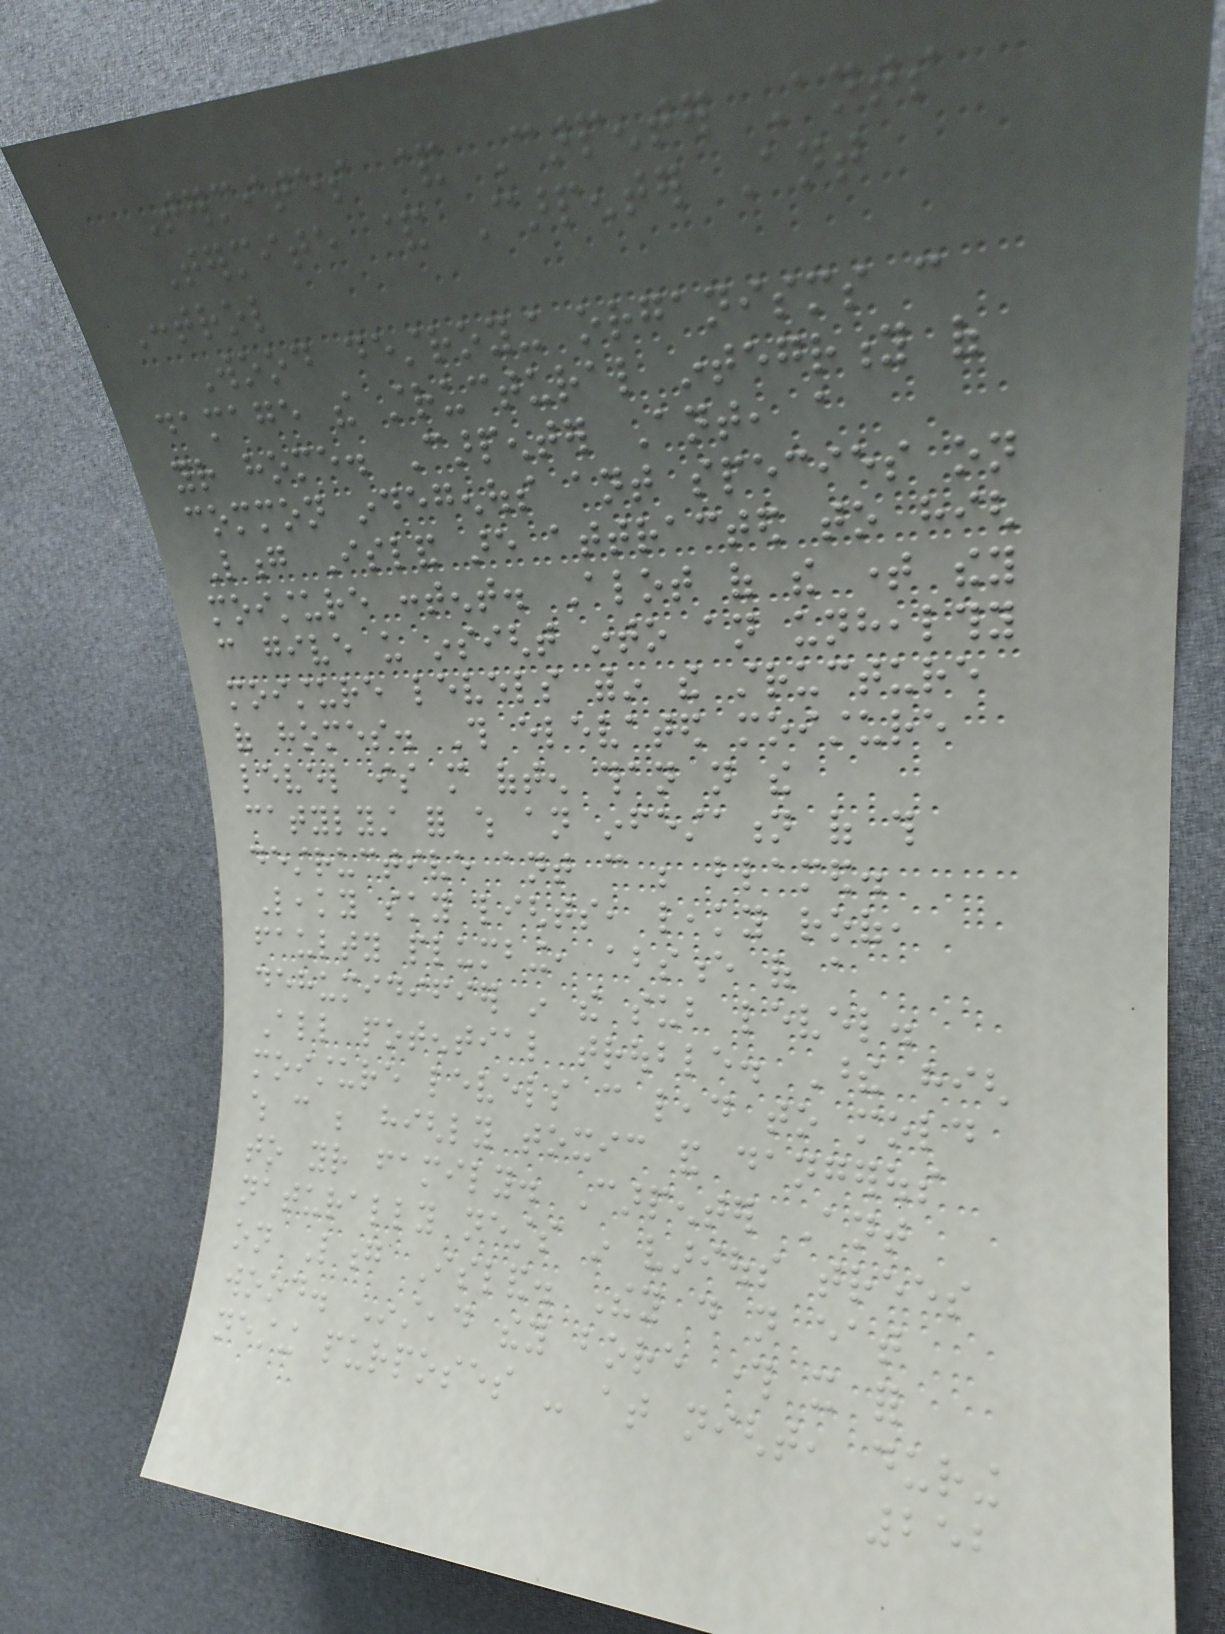Termites & Carpenter Ants
Termite & Carpenter Ant
Control
Wood destroying organisms can
damage the structural integrity of
your home. Carpenter Ant, a
common indegenous ant species on
Long Island are attracted to high
moisture content. Alot of the time they
can give us insight into an unhealthy
moisture levels within the structure
of homes. This elevated moisture
level is more often than not the
catylyst for which an infestation of this
destructive ant can be blamed.
Leaky sky lights, leaky roof,
faulty plumbing, absence of a
dehumidifier in the sub level.
All potential trouble. These high
moisture levels can lead to mold
which can be highly toxic and dangerous
to your family. Carpenter Ant
naturally nests in various trees
on Long Island. They do not eat
wood. Instead they bore through it for
nesting purposes - at night, during
252
